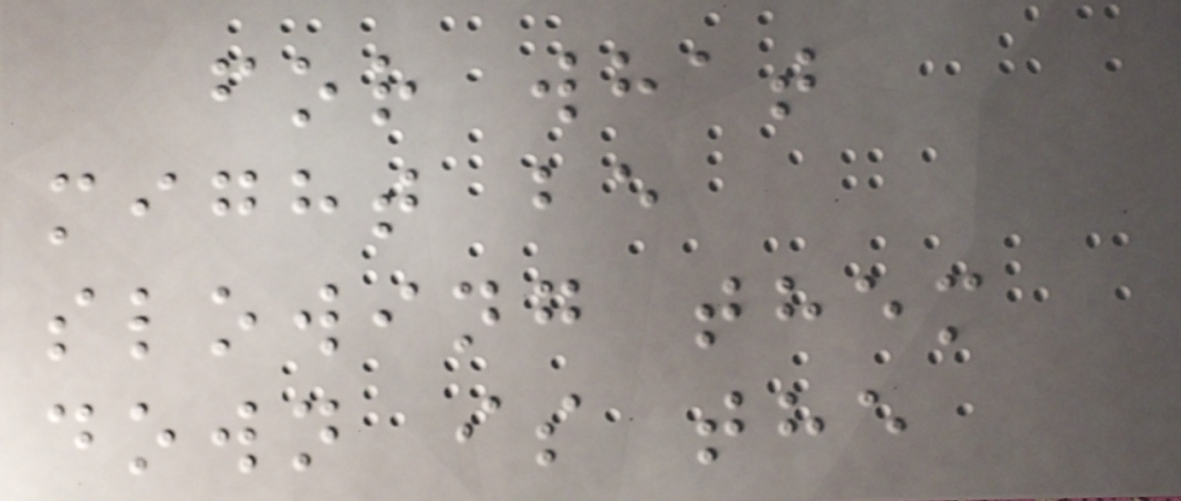for what
might be
slowing them
down is the
